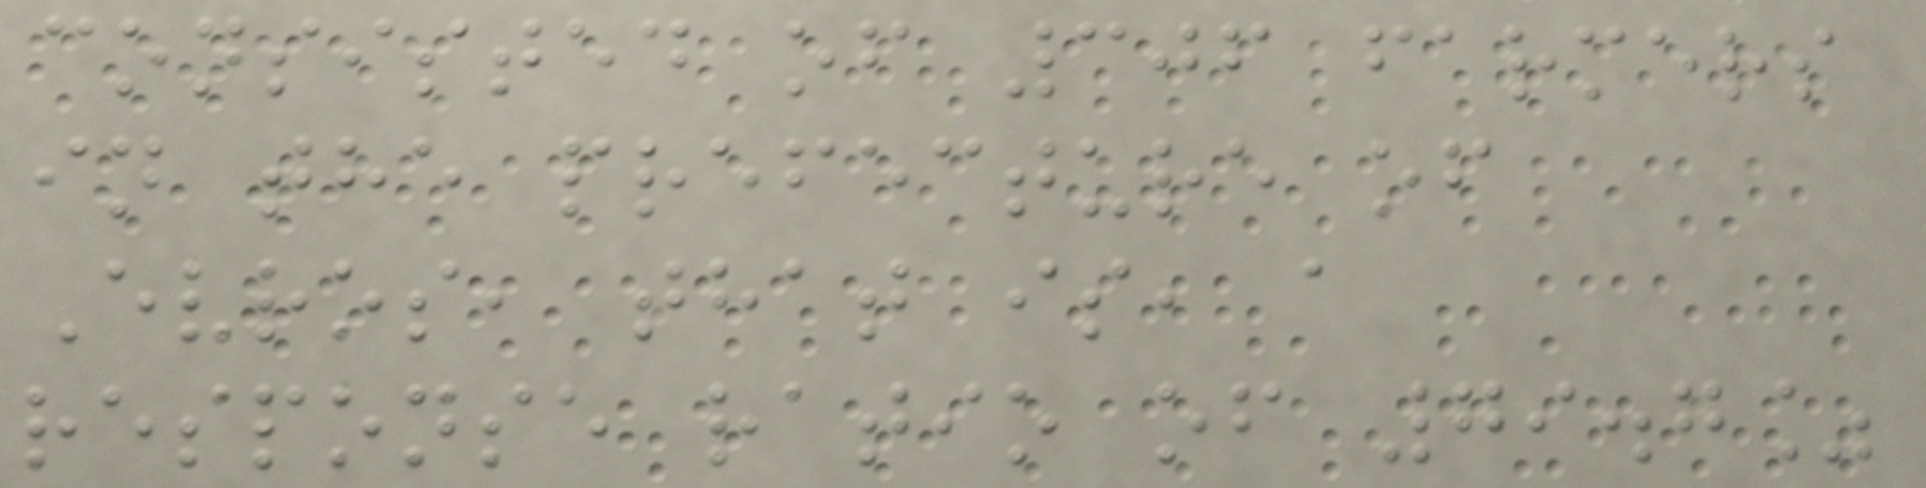consisted of 306 farmers
in the prefecture of
Evros, that is, a
response ratio of 79.7%
